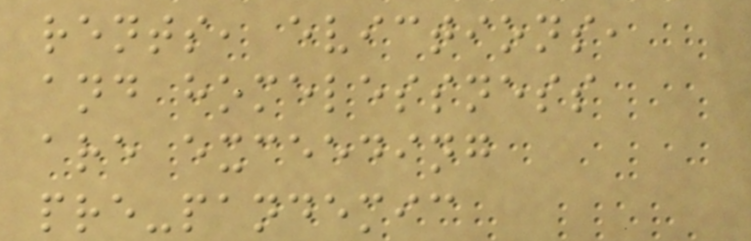rents, evictions,
and homelessness
are exceeding
pre-pandemic
